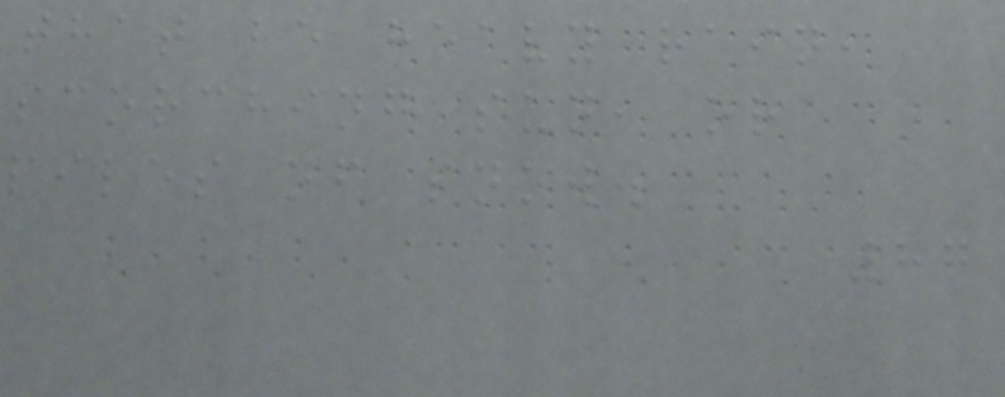that be heavy rain,
scorching sun, or
piles of snow.
87
